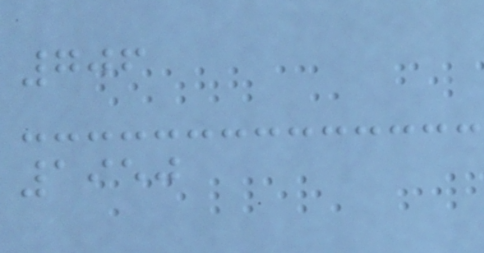706
1950
